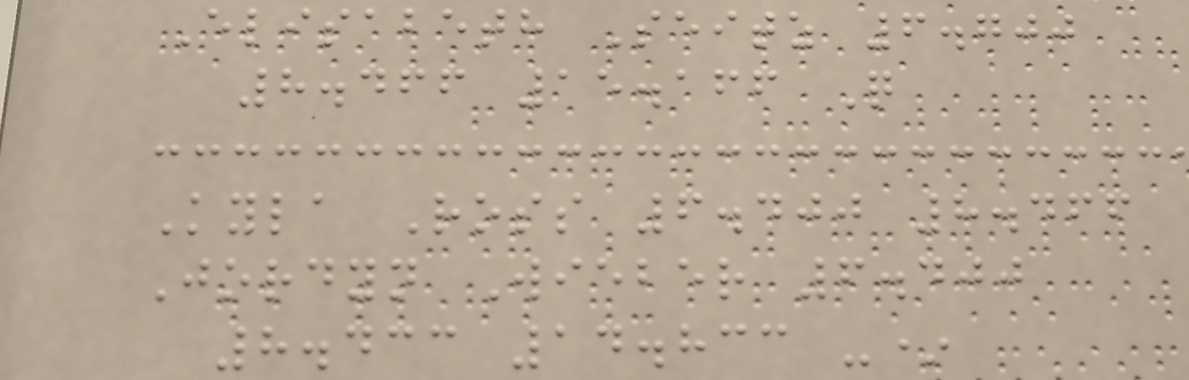Elisabeth Seitz 6.700
8.466 15.166 Q
Kyla Ross 6.400 8.466
Jordyn Wieber 6.400
8.433 14.833 -*
